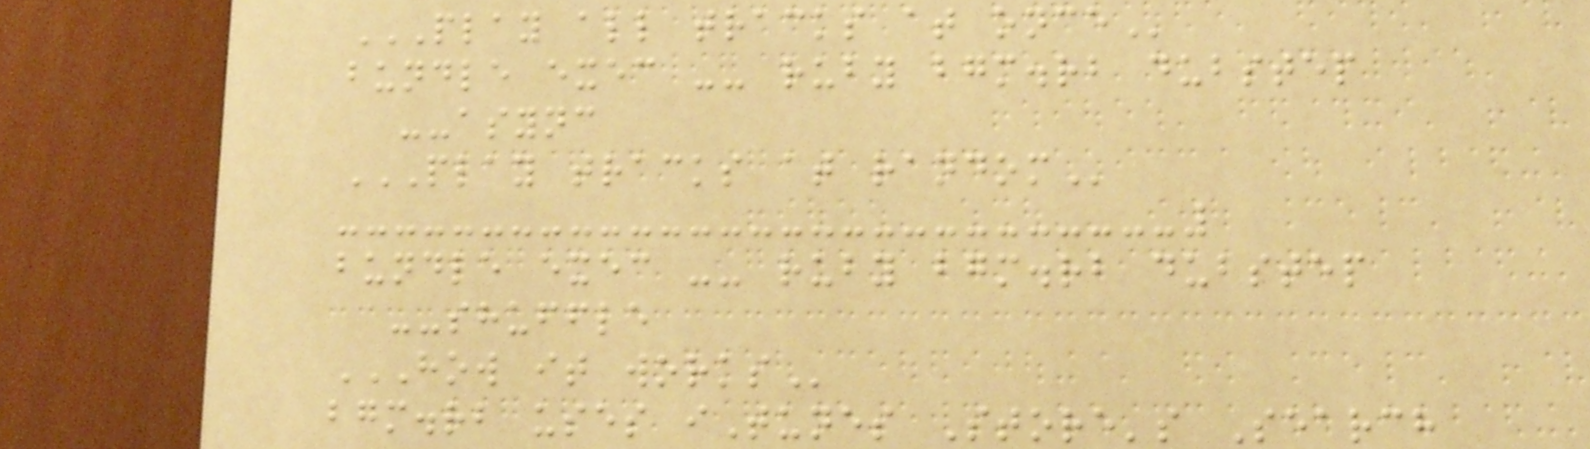PLAY ALL TRACKS AT ONCE
bundle exec -- ruby bgm.rb dubstep
--async
PLAY TRACKS AT RANDOM
bundle exec -- ruby bgm.rb dubstep
--shuffle
HOW IT WORKS
bgm.rb uses iTunes Store's Search
